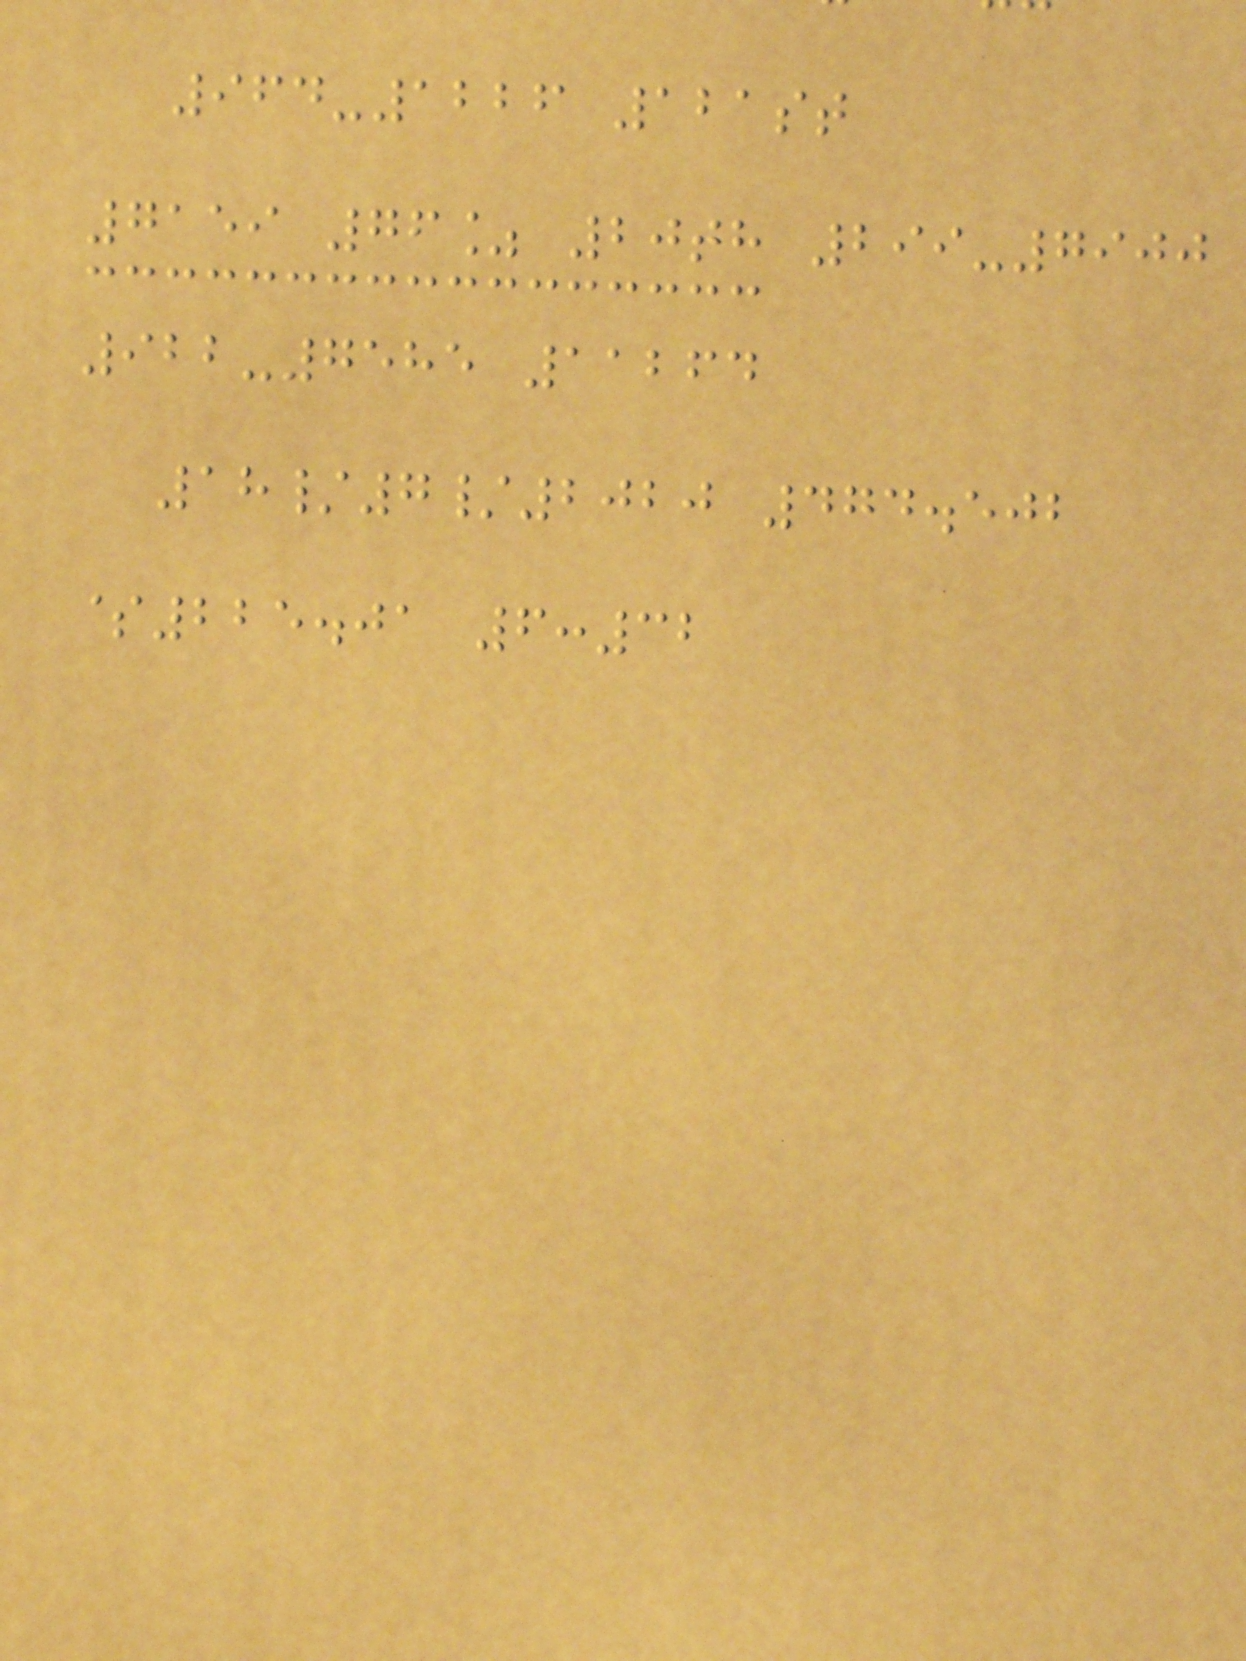964-1226 121st
7159 76% 20th 299-7900
922-7585 11264
18/7/2020 474.502
$225.01 6:32
